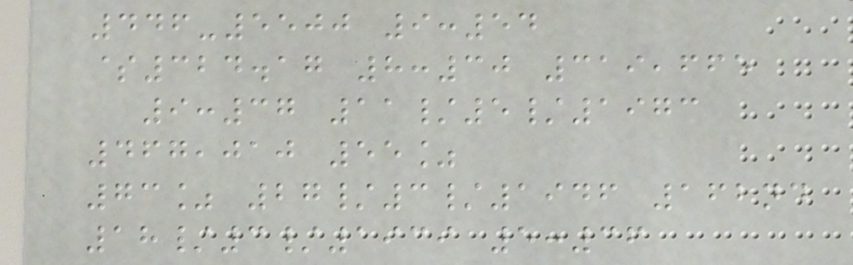446-5500 9:54
$324.17 8:30 319,665
9:37 11/5/1973
467,010 55%
73% 27/3/1946 162nd
18/3/1939 5:36
